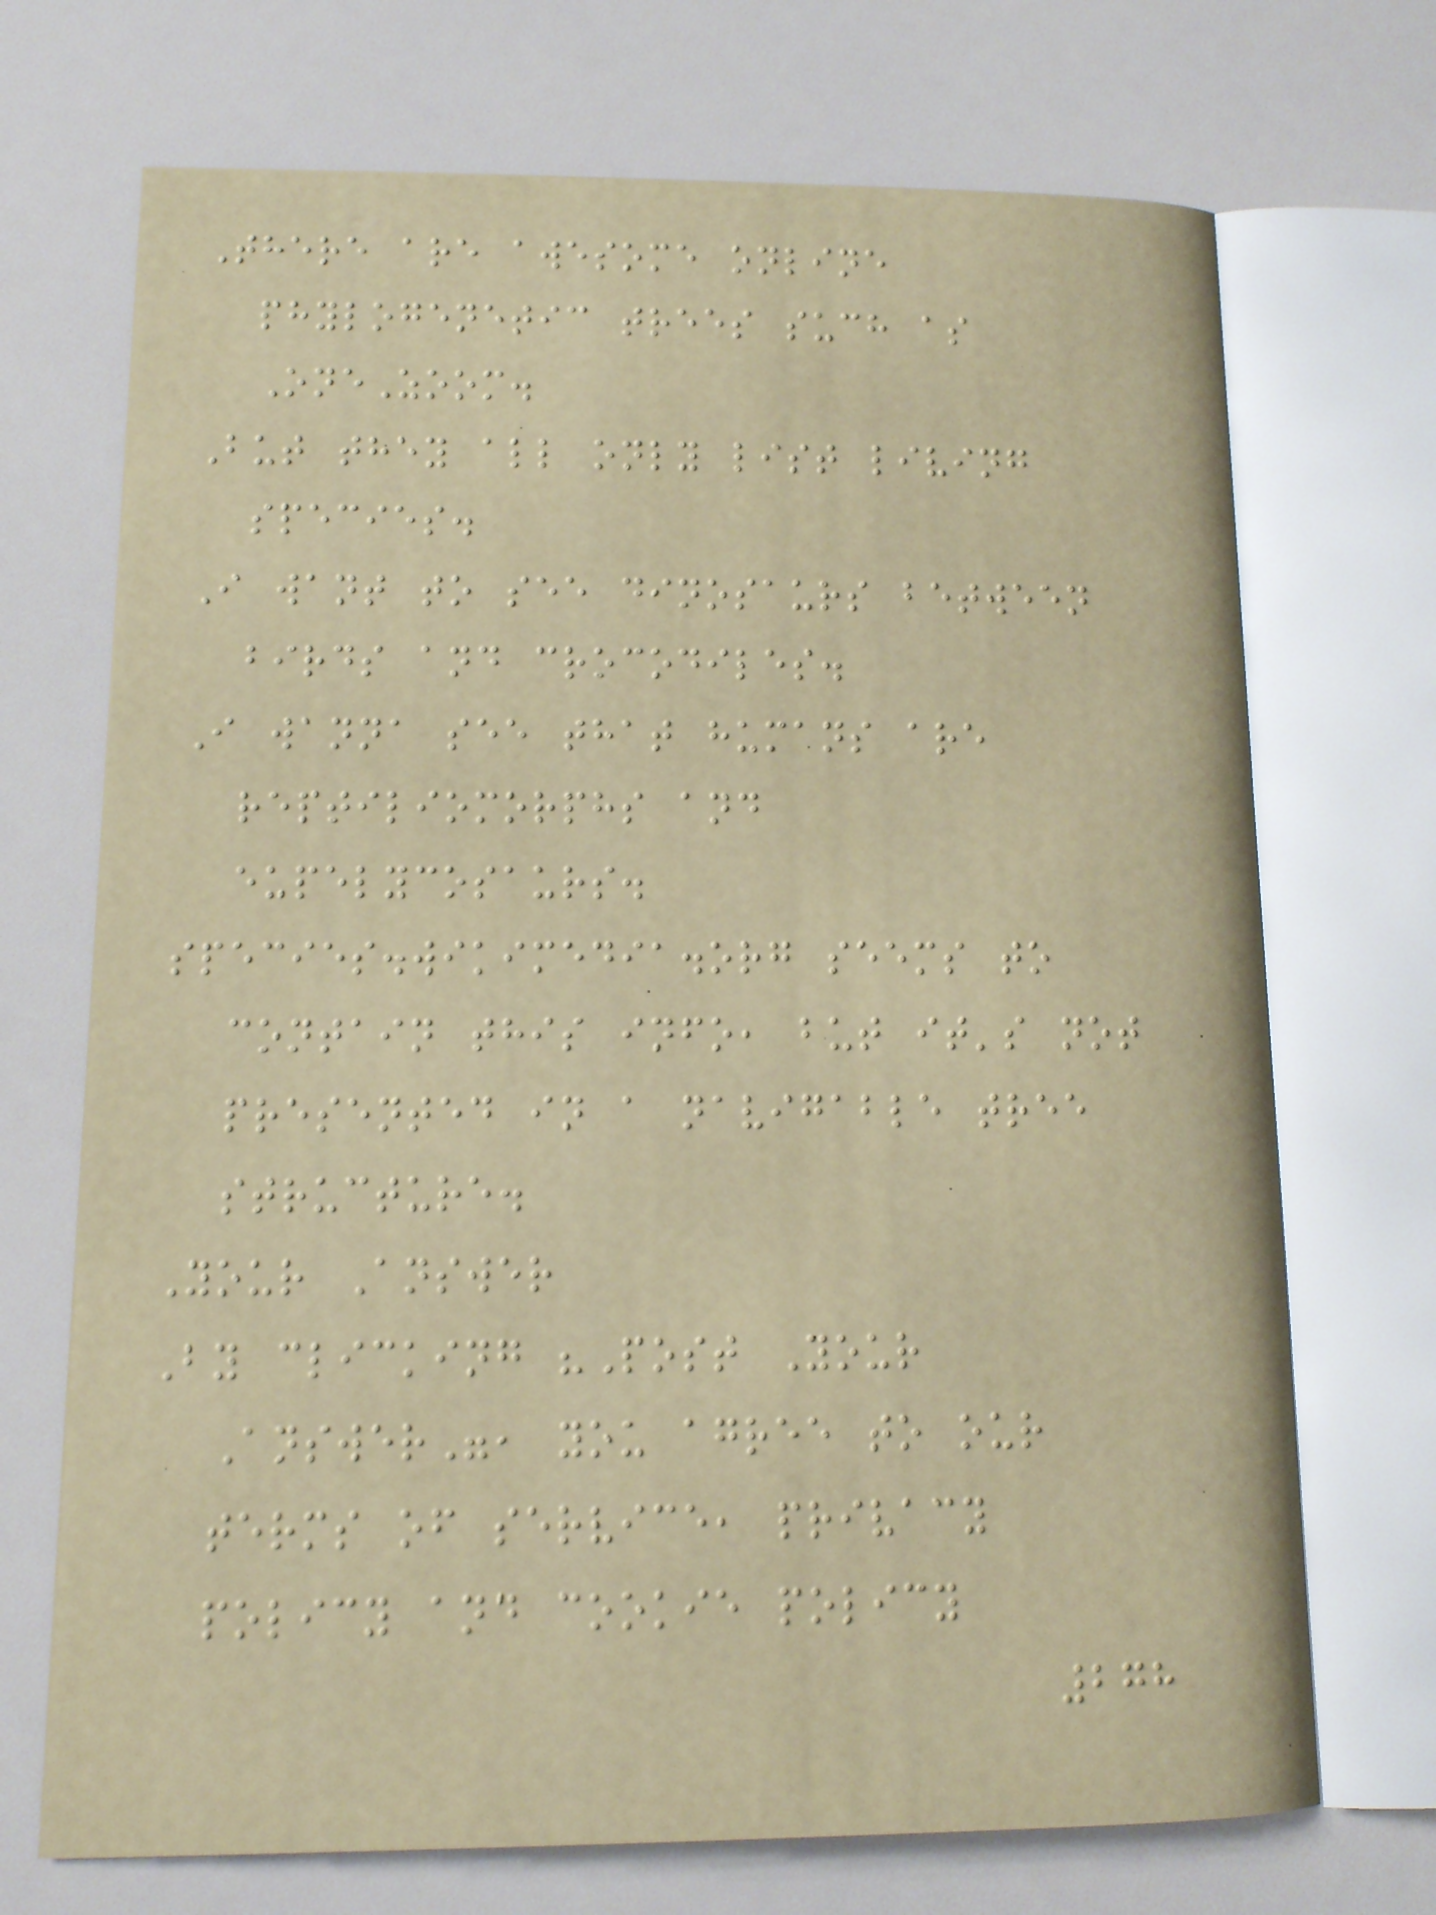There are awesome online
phylogenetic trees such as
OneZoom.
But they all only list living
species.
I want to see dinosaurs between
birds and crocodiles.
I wanna see that humans are
reptiliomorphs and
eupelycosaurs.
species.wikimedia.org seems to
contain this info, but it's not
presented in a navigable tree
structure.
Your Answer
By clicking "Post Your
Answer", you agree to our
terms of service, privacy
policy and cookie policy
278
